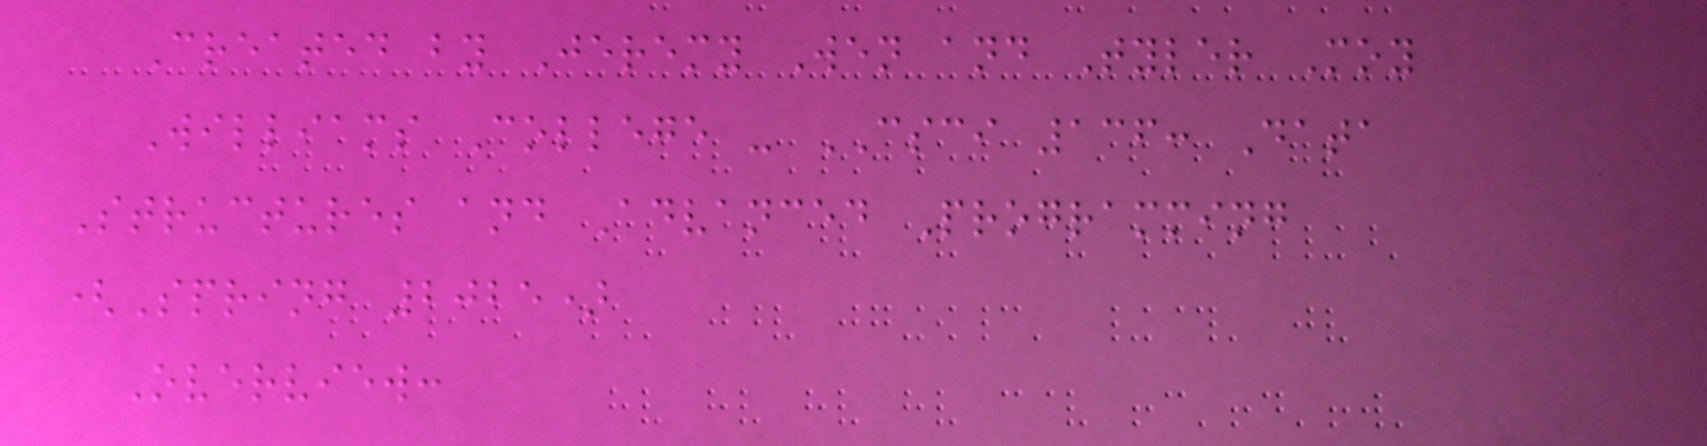Created by Jeremy Wen and Tyler Moy
Williams College - CSCI 136: Data
Structures and Advanced Programming
(Spring 2025)
Overview:
